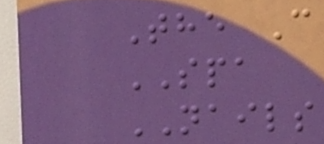The C
SPA
NAILS
